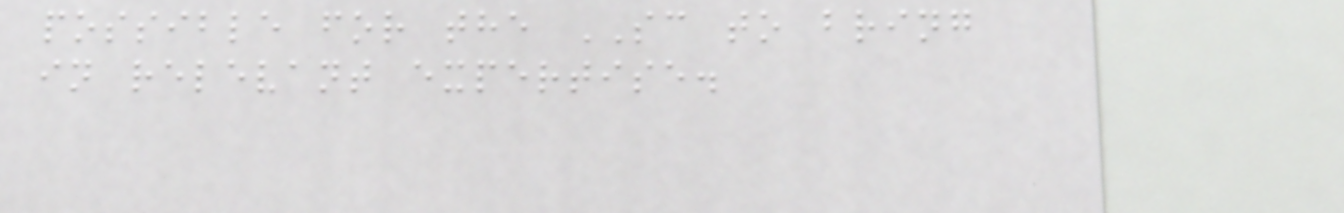possible for the SC to bring
in relevant expertise.
